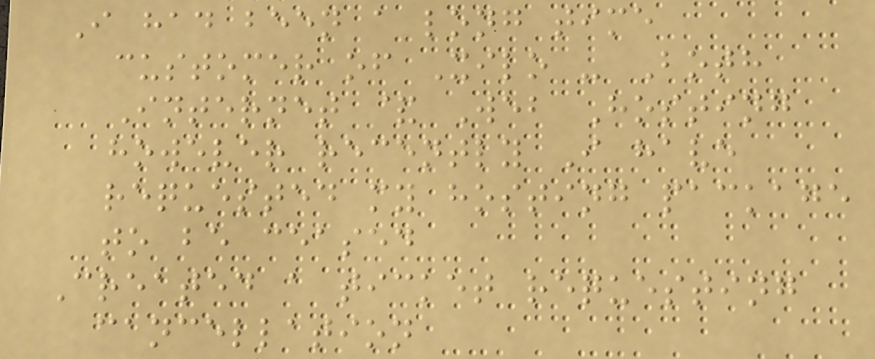I had been a long time
customer of Xilo - Both
Internet & Web Hosting
however recently I have
requested my hosting package
to be ceased
Created a ticket requesting
cancellation
